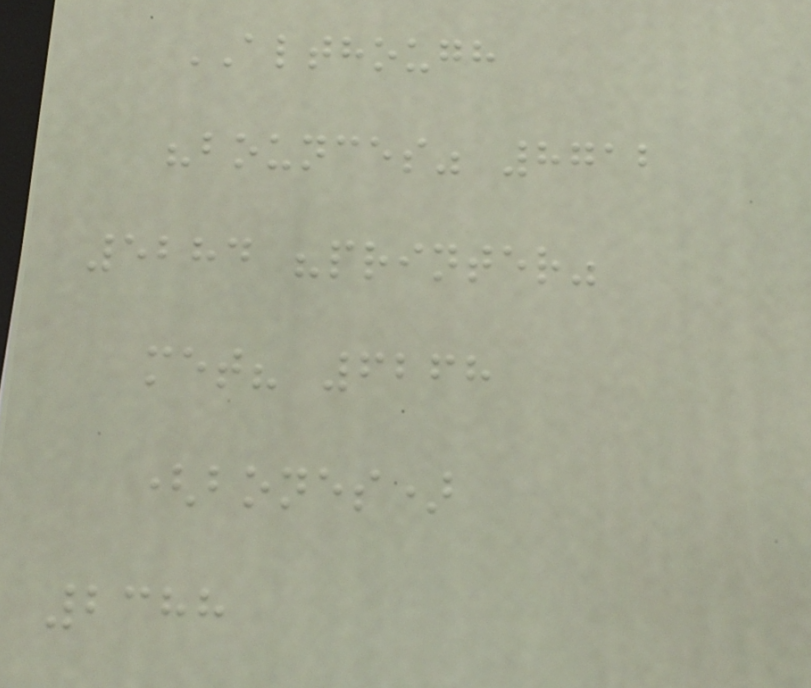ALTHOUGH
"bounces" 8712
5284 "printer"
met? 6268
(bones)
2388
